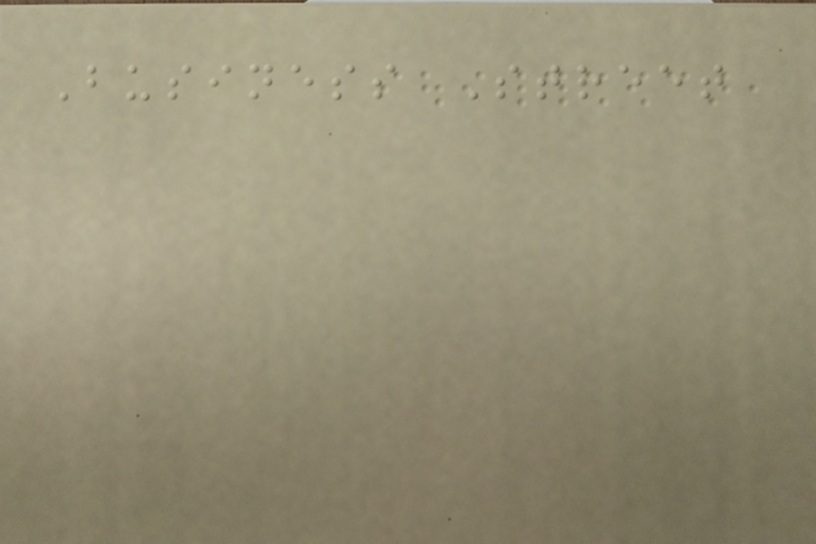Business Street
